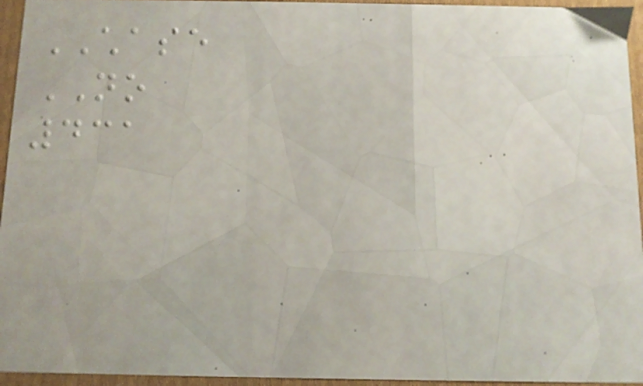CHASE
NO
431
